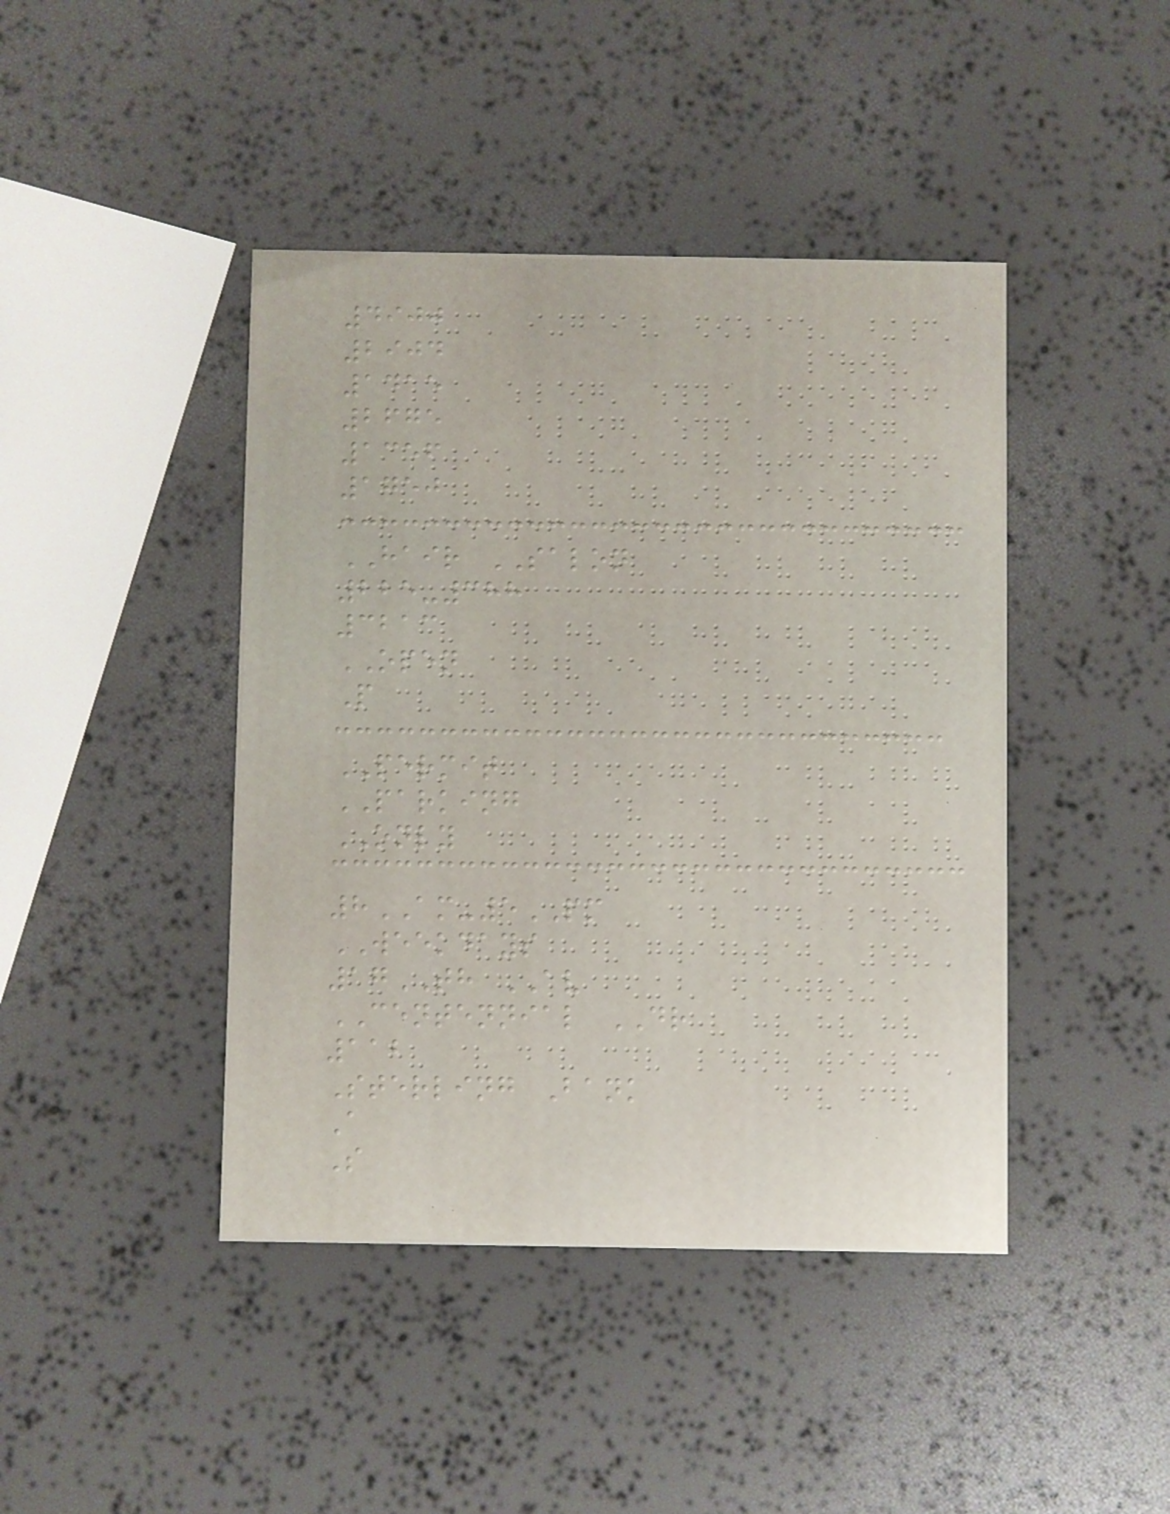4900
2904
1415
2675
1356
1750
HAIR SALON
225-388
3213
OPEN
P
PERMIT
PARKING
ONLY
8AM-5PM
WEEKDAYS
17TH AV
CENTENNIAL DR
112
Sterling Bank
A
S
